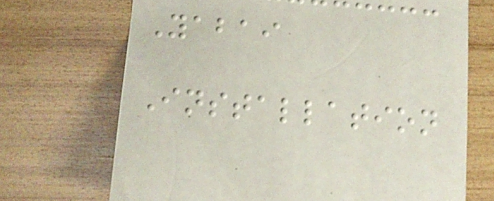Yabai
Installation
